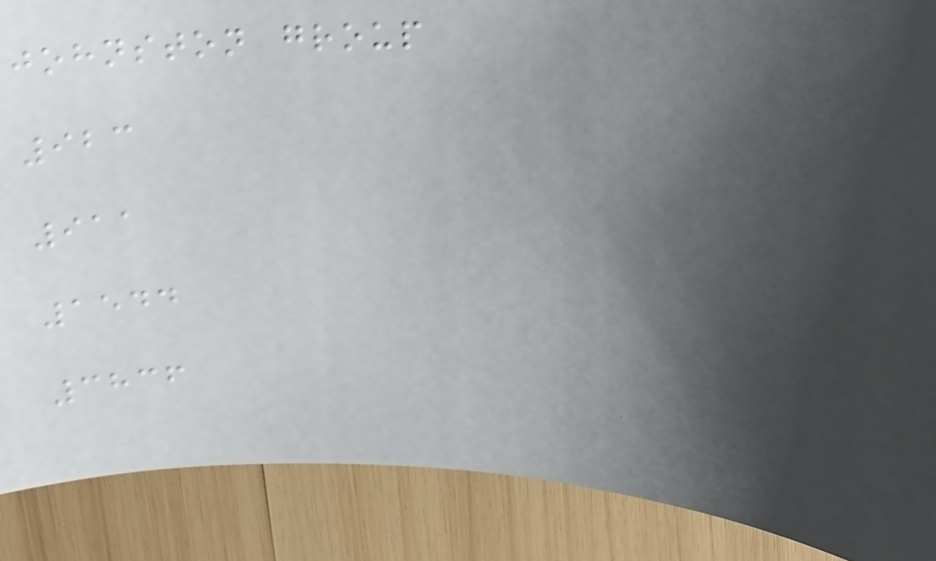johnston group
923
911
1544
3836
